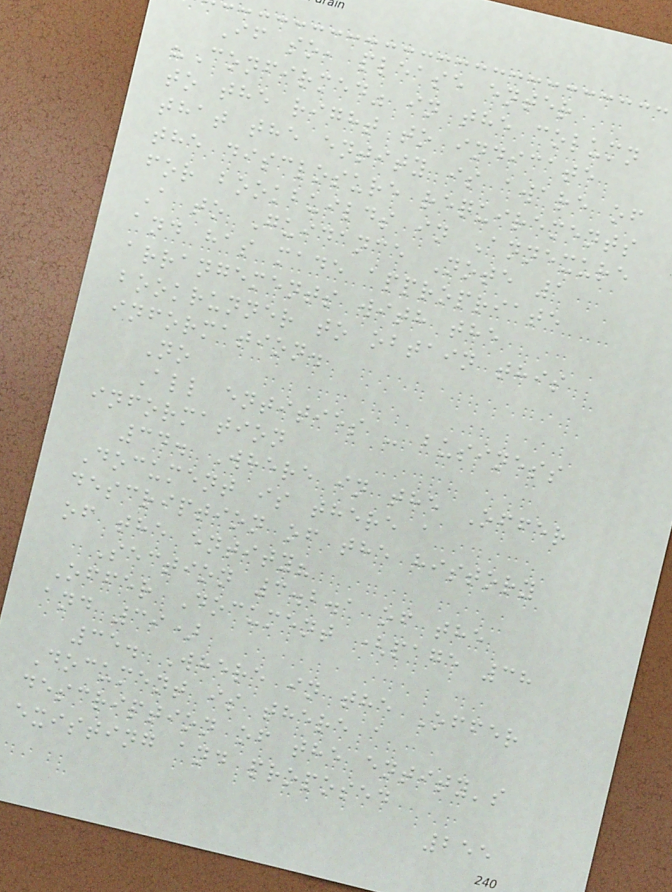If so, please enter
"Confirmed" in the column
to the right to indicate
that the entity is aware of
the disclosure requirements
for bookbuilds in Annexure
A to Guidance Note 1
and has made appropriate
arrangements with the
bookrunner to obtain this
information.
No
All entities - business
information
34. Where in the Offer
Document is there a
description of the history
of the entity?
Section 3.2.1 of the
Offer Document (page 38
and 39)
35. Where in the Offer
Document is there a
description of the entity's
existing and proposed
255
